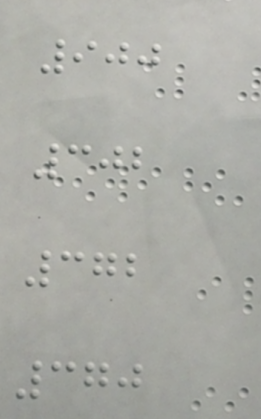900
302
372
370
